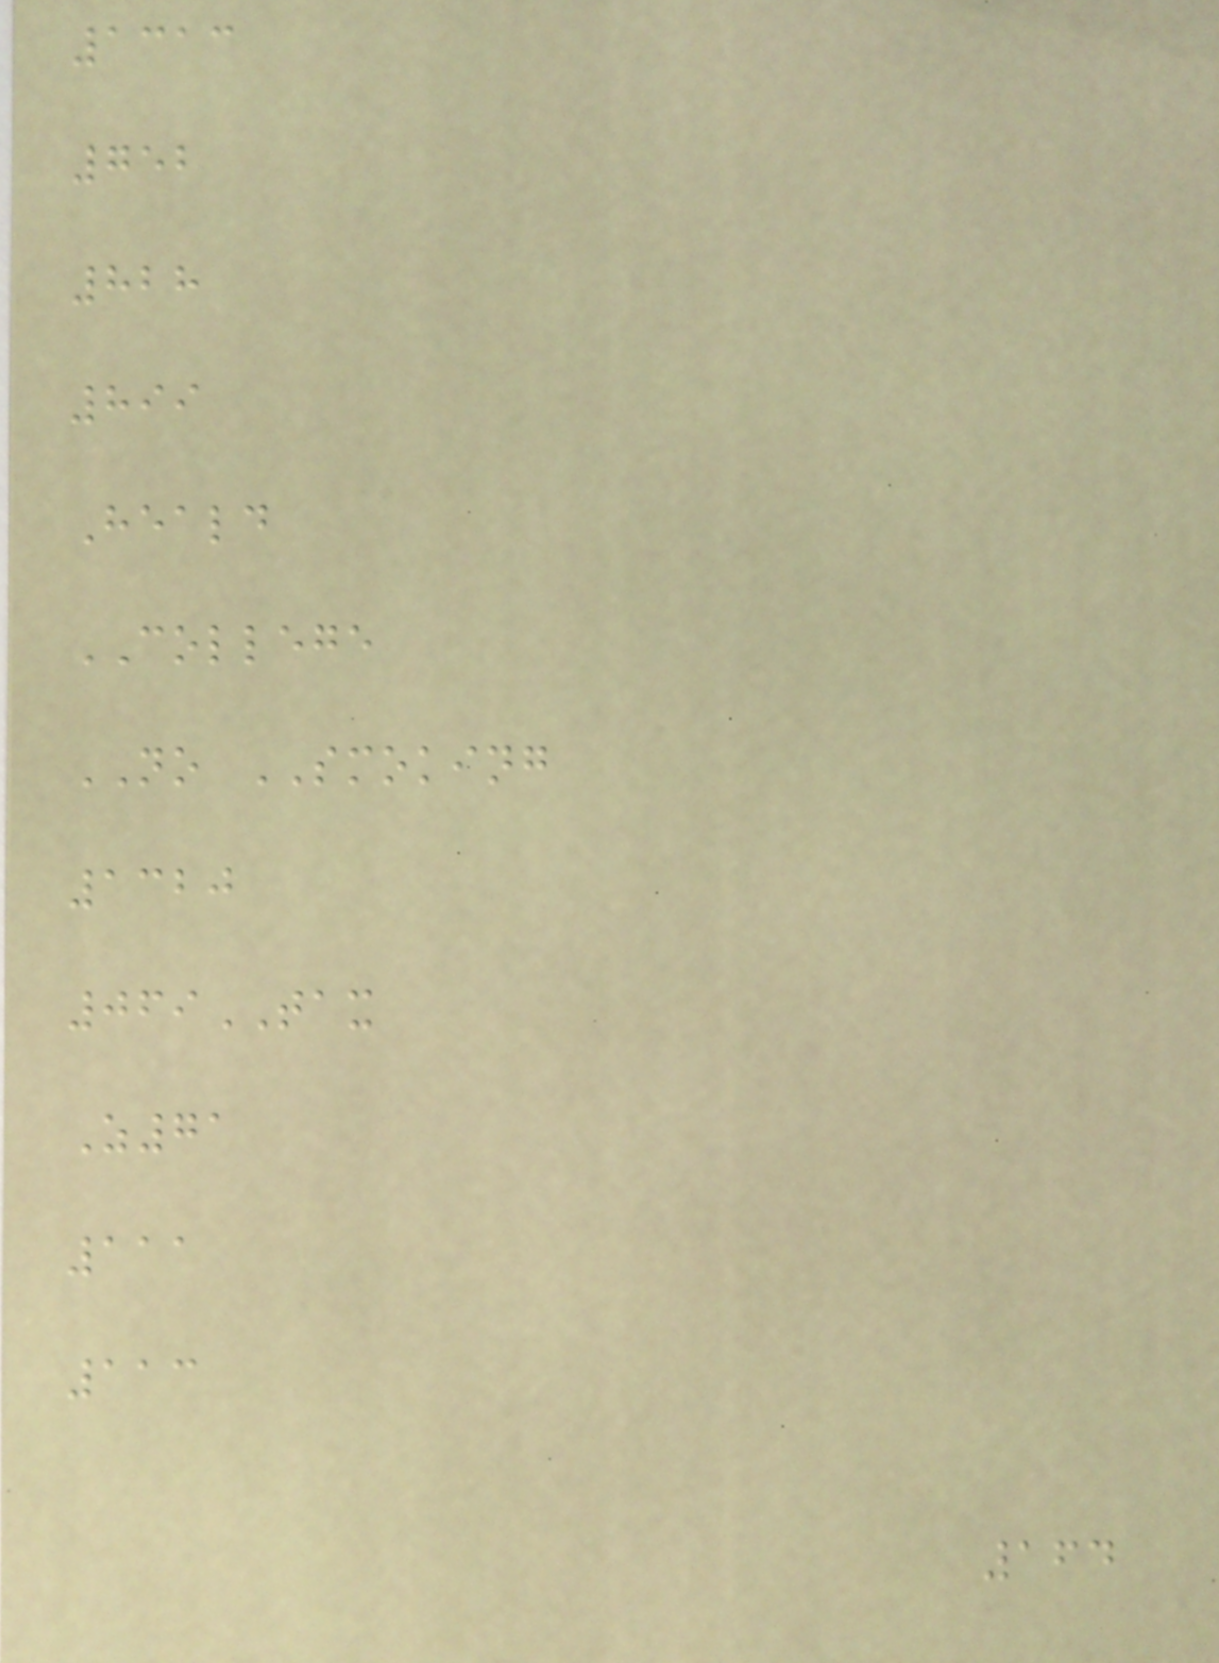1313
752
828
899
Heald
COLLEGE
NO SMOKING
1320
069TAX
Z71
111
113
164
